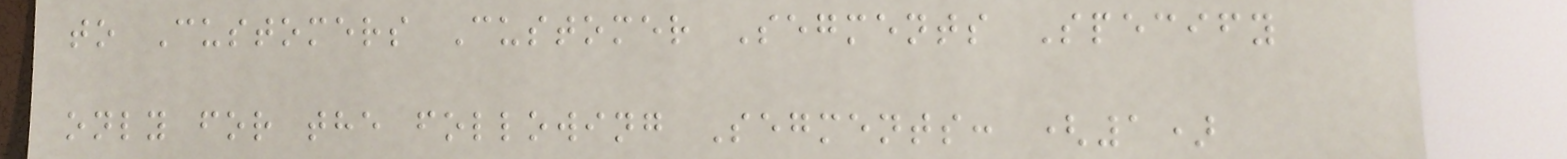to Customers Customer Segments Specify
only for the following Segments: (1)
